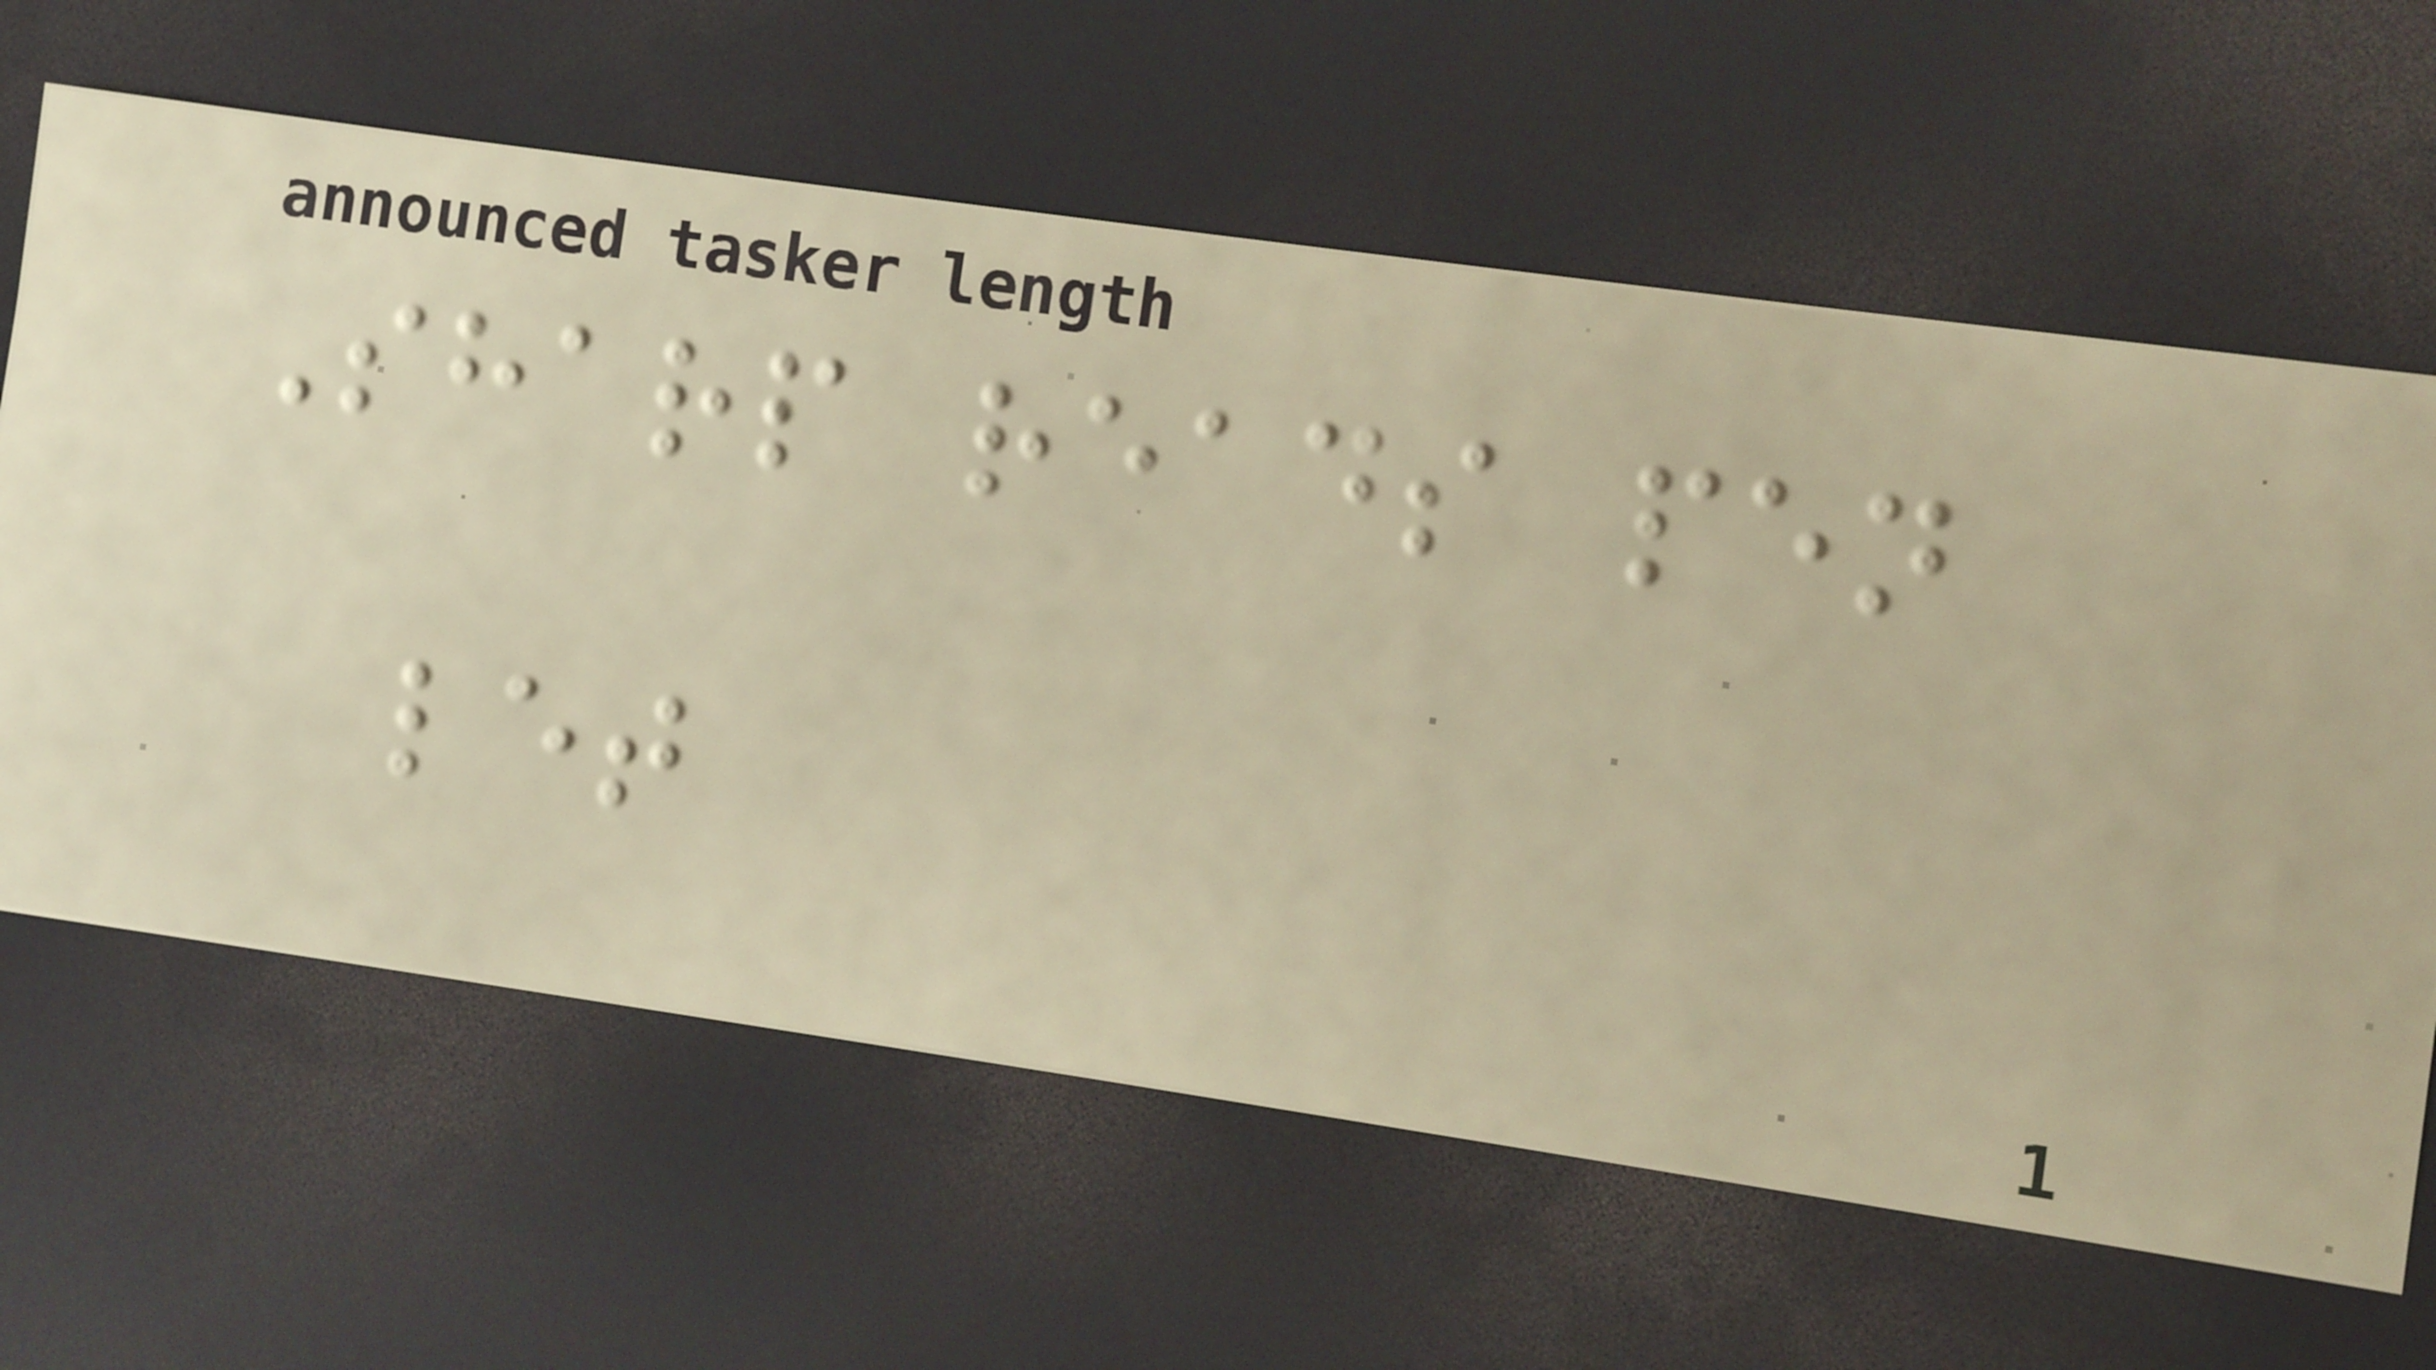Sharp reads pen
let
